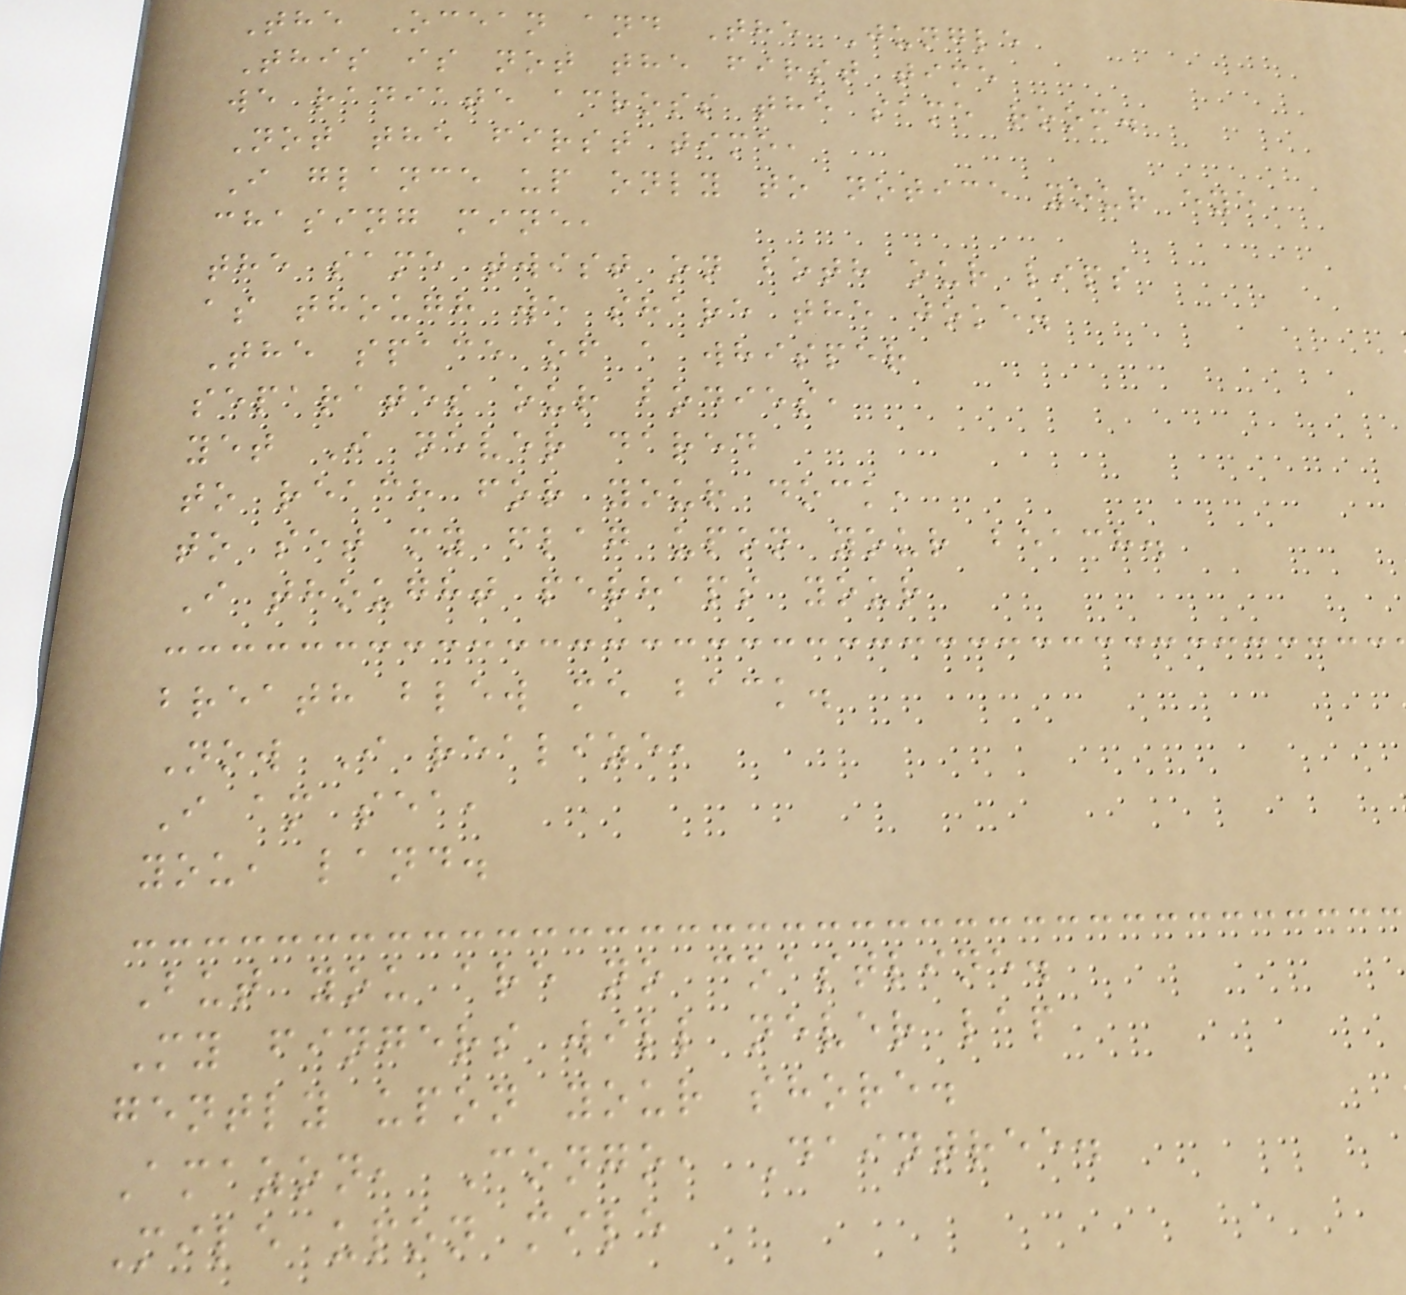The Ocean and The Jungle
This is not the first time
we radiate across the same room.
Not the first time,
I glance up only to notice your eye
chasing mine,
the same twist on both our lips
as though we share the joke.
The space of a whisper
separates our bodies,
yet I never dared
to reach for your dock,
to set my flag upon your beach.
I thought perhaps your
breath blew me back.
Now I realize,
I am sea,
you, land.
But you are no coastline.
My fingers will never lap
gently upon your shore.
Amazon, Congo, Daintree.
Mile upon mile
